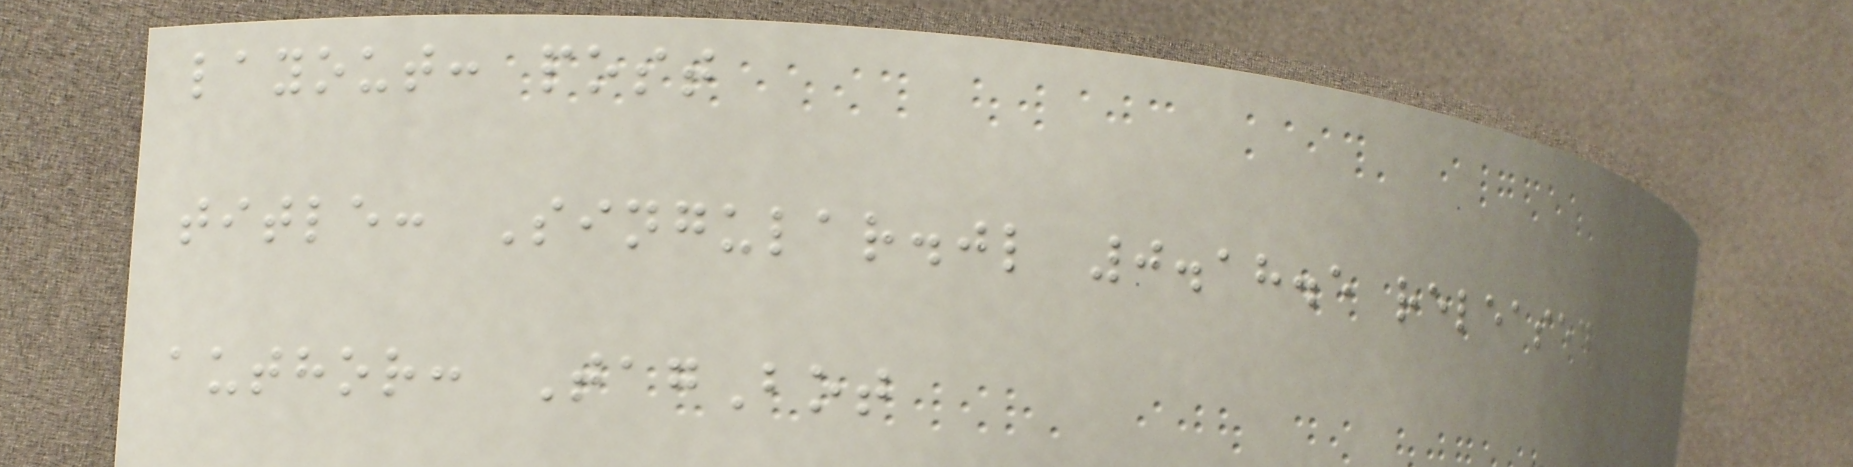layout: post
title: Singular.jl 0.18.5 released
author: TagBot
